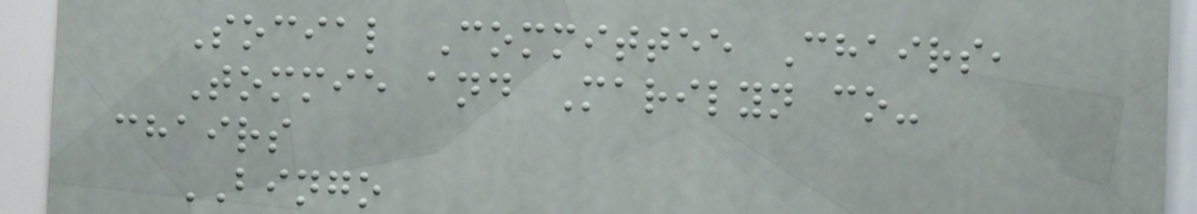Social Committee Chairs,
Tommie and Marilyn co-
chairs
BINGO
